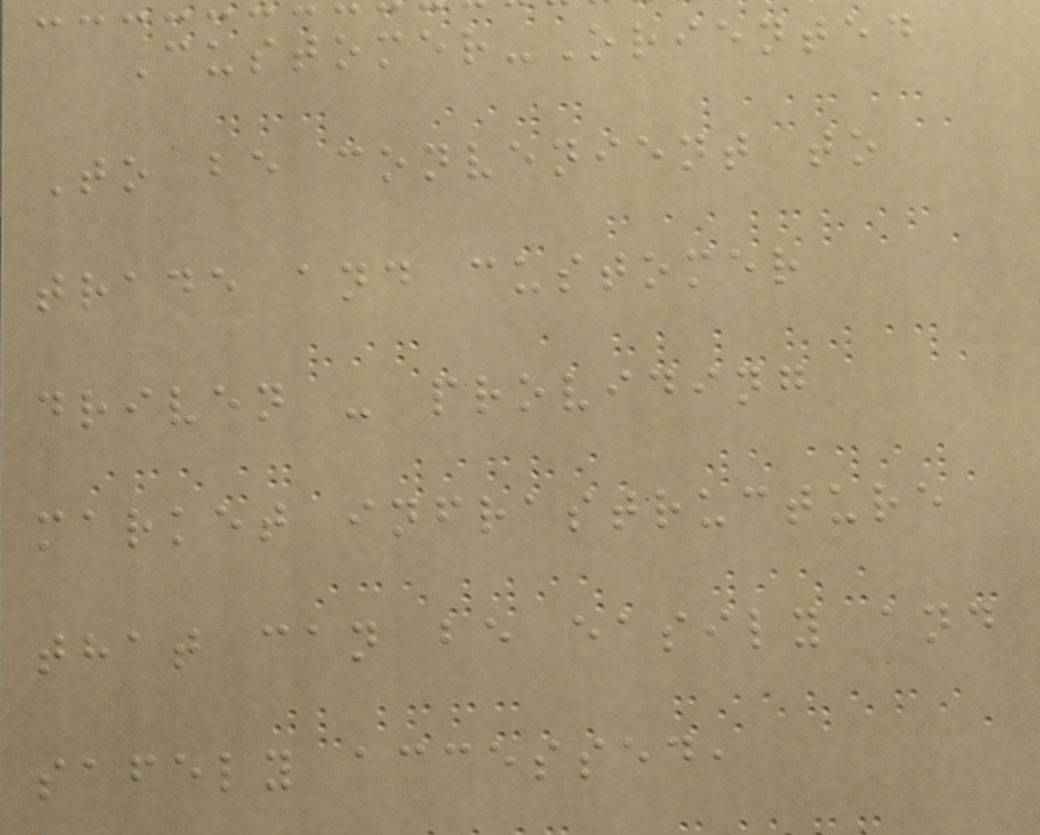Customer-Oriented
To be convenient to
trade and customer
driven - providing
market infrastructure
that can be easily and
safely accessed,
